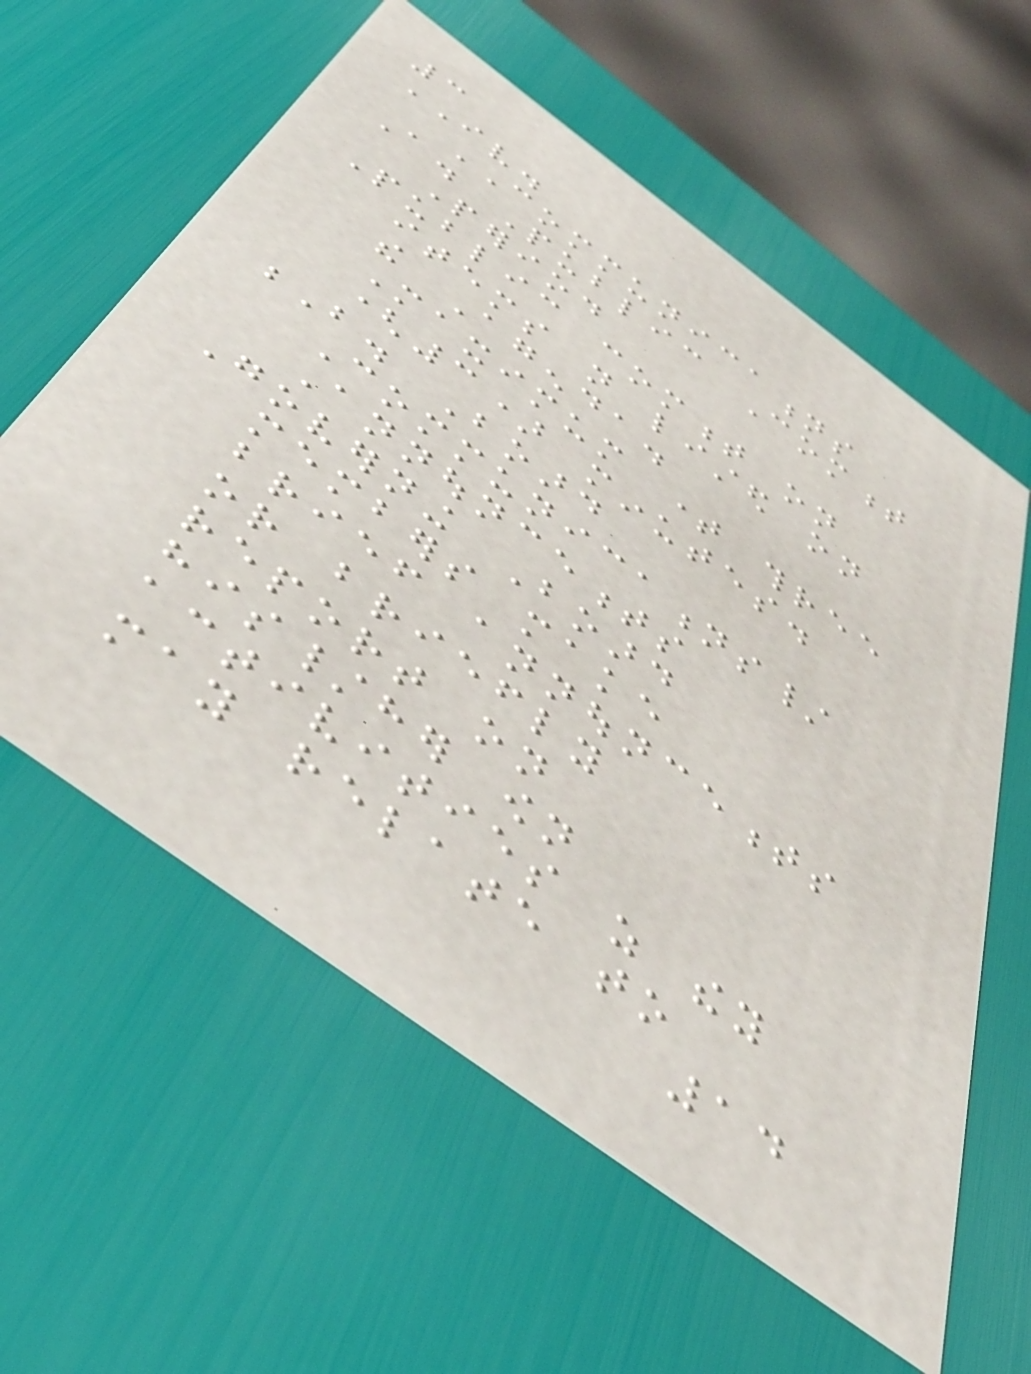3
IV.
COMMUNICATIONS
A. Public Comment
Period
Public comment on
items not listed on
the Agenda.
Maximum time three
(3) minutes.
B. Board
Communications/
Announcements
Governing Board
members make
brief announcements
or briefly
report on
his/her own
activities as they
may relate to
14
